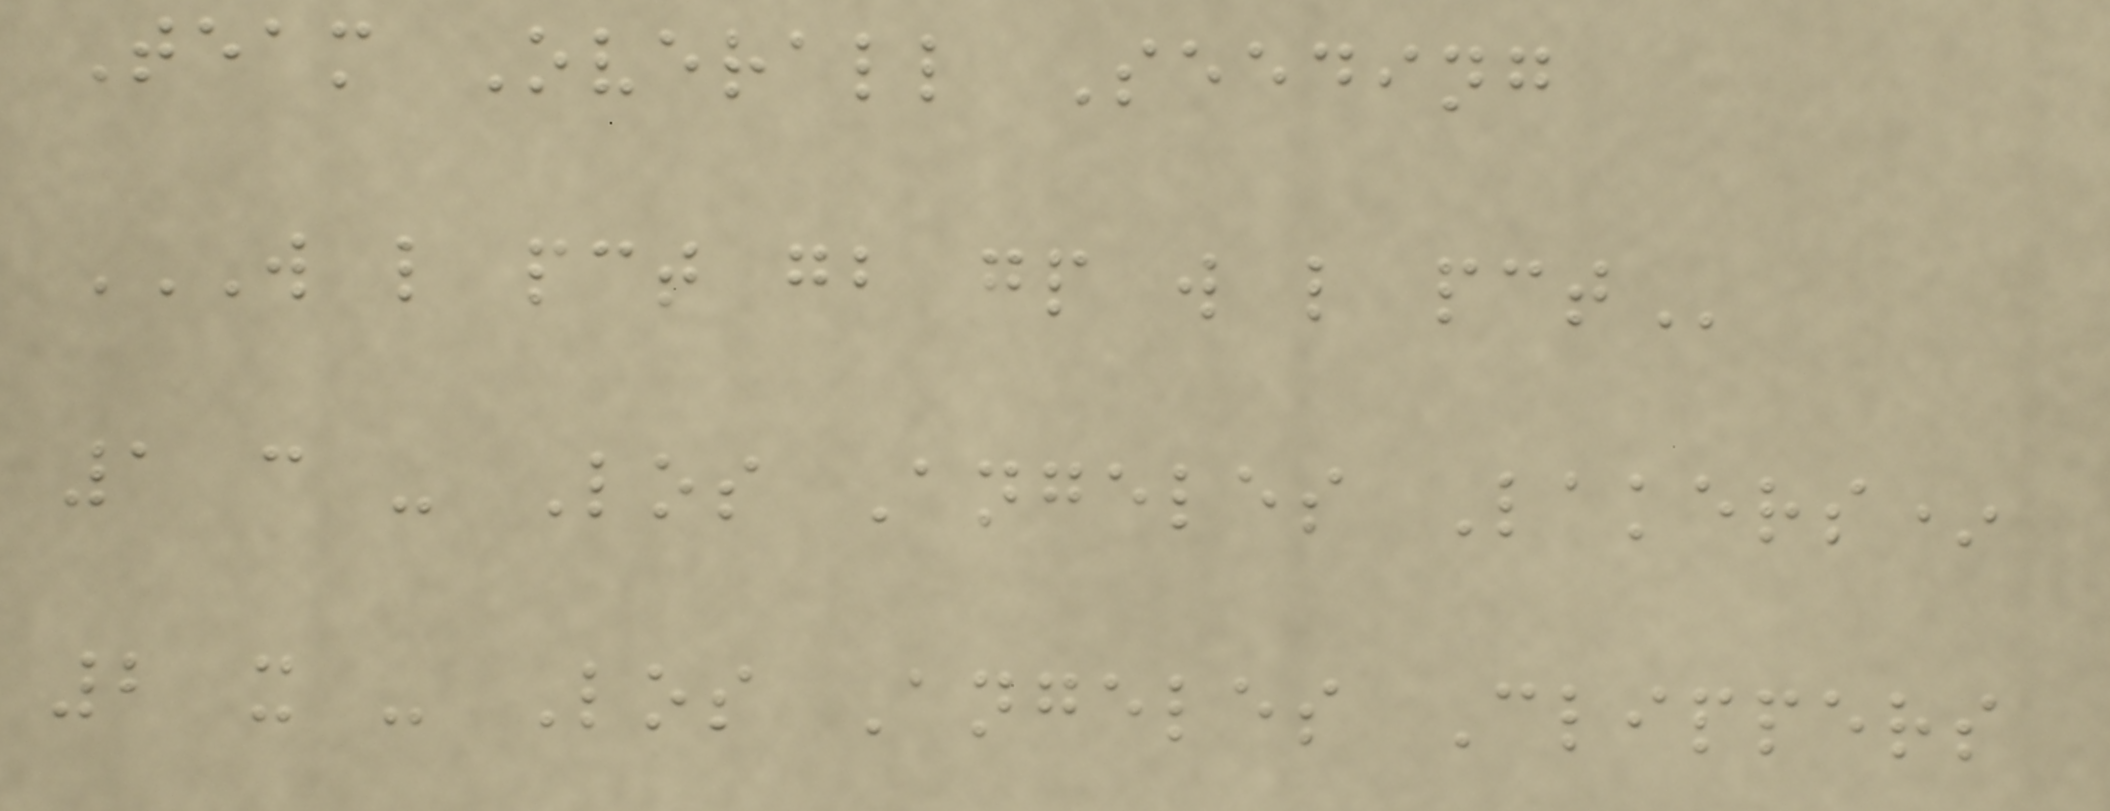Team Overall Seeding
W L PCT GB GP W L PCT
1 c - Los Angeles Lakers*
2 x - Los Angeles Clippers
